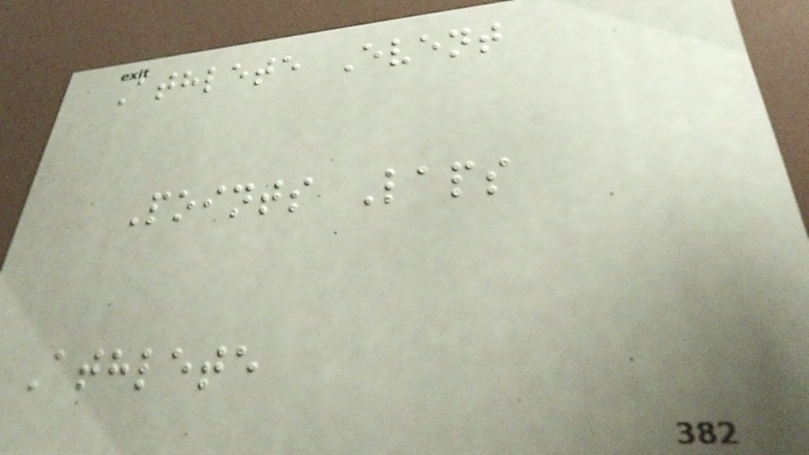Athlete Event
Points Laps
Athlete
